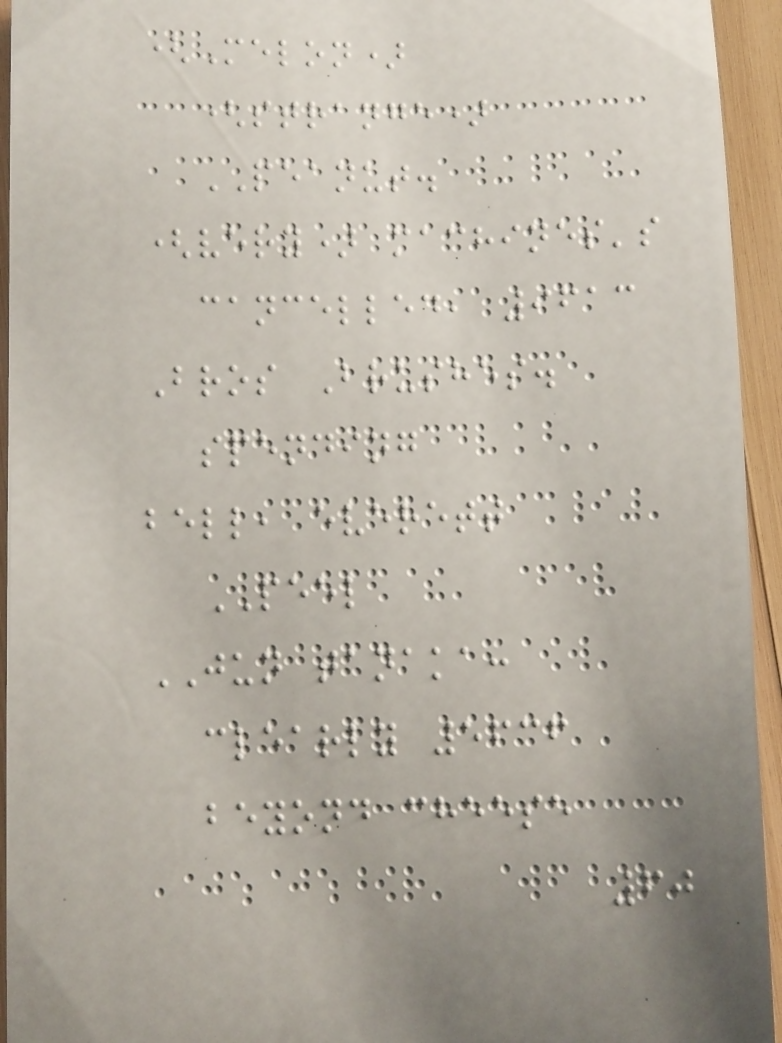(Melon)
(strange)
PEANUT.
(very) machines's
cancelled, 9613
Bros Brushes.
spending
bell, everett
PEEL
JUN tanaka:
clearly 5636
beyond cheese
60
